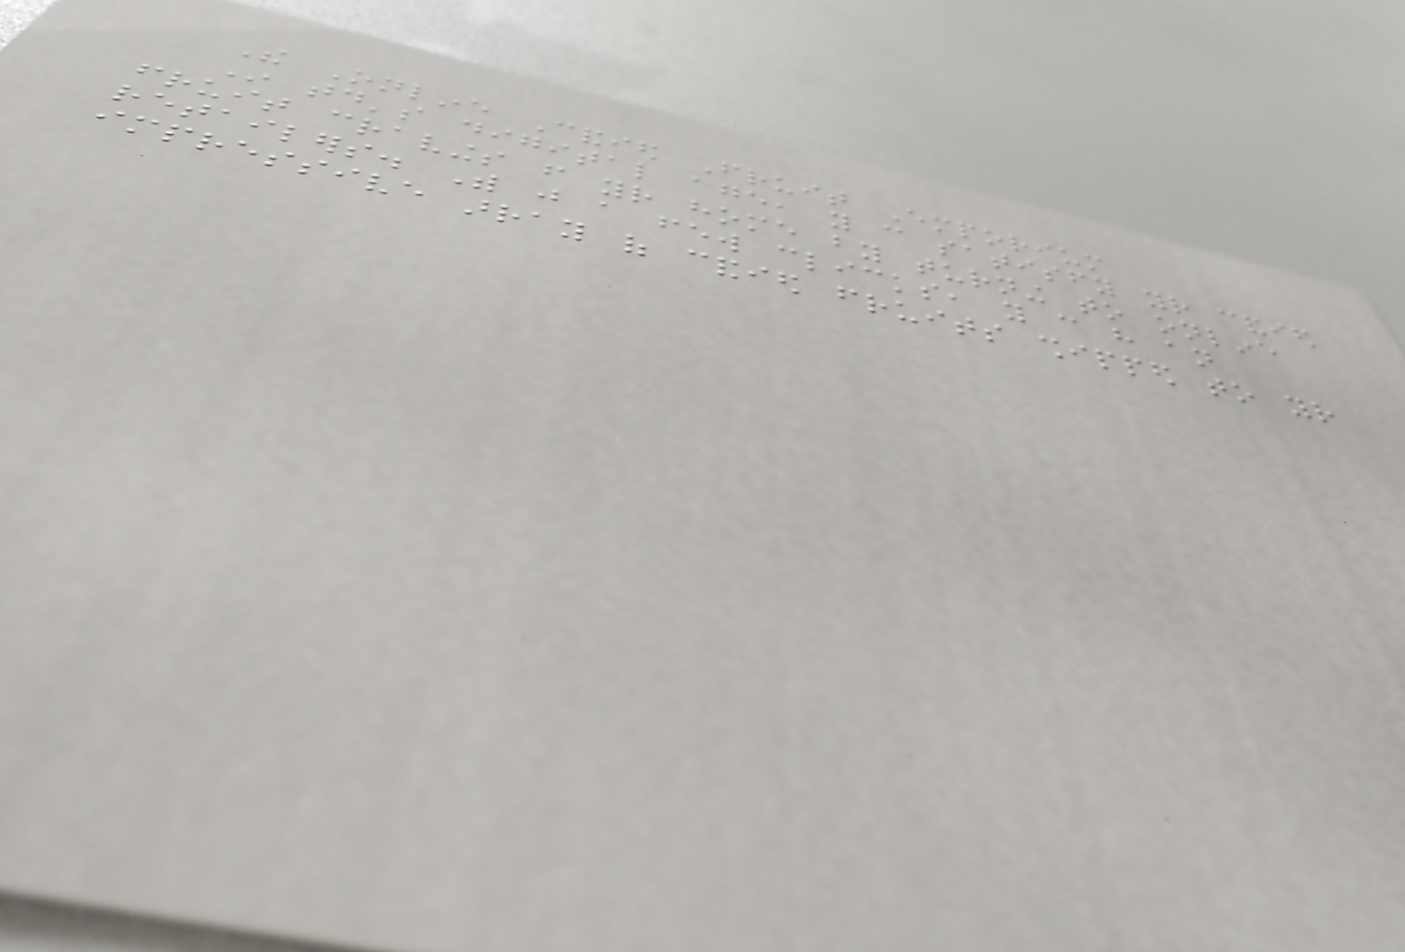The Online Candied Fruit Emporium
In today's digital age, you can satisfy your candied
fruit cravings from your home by turning to online
retailers. With just a few clicks, you can have an
impressive array of candied fruits shipped to your
